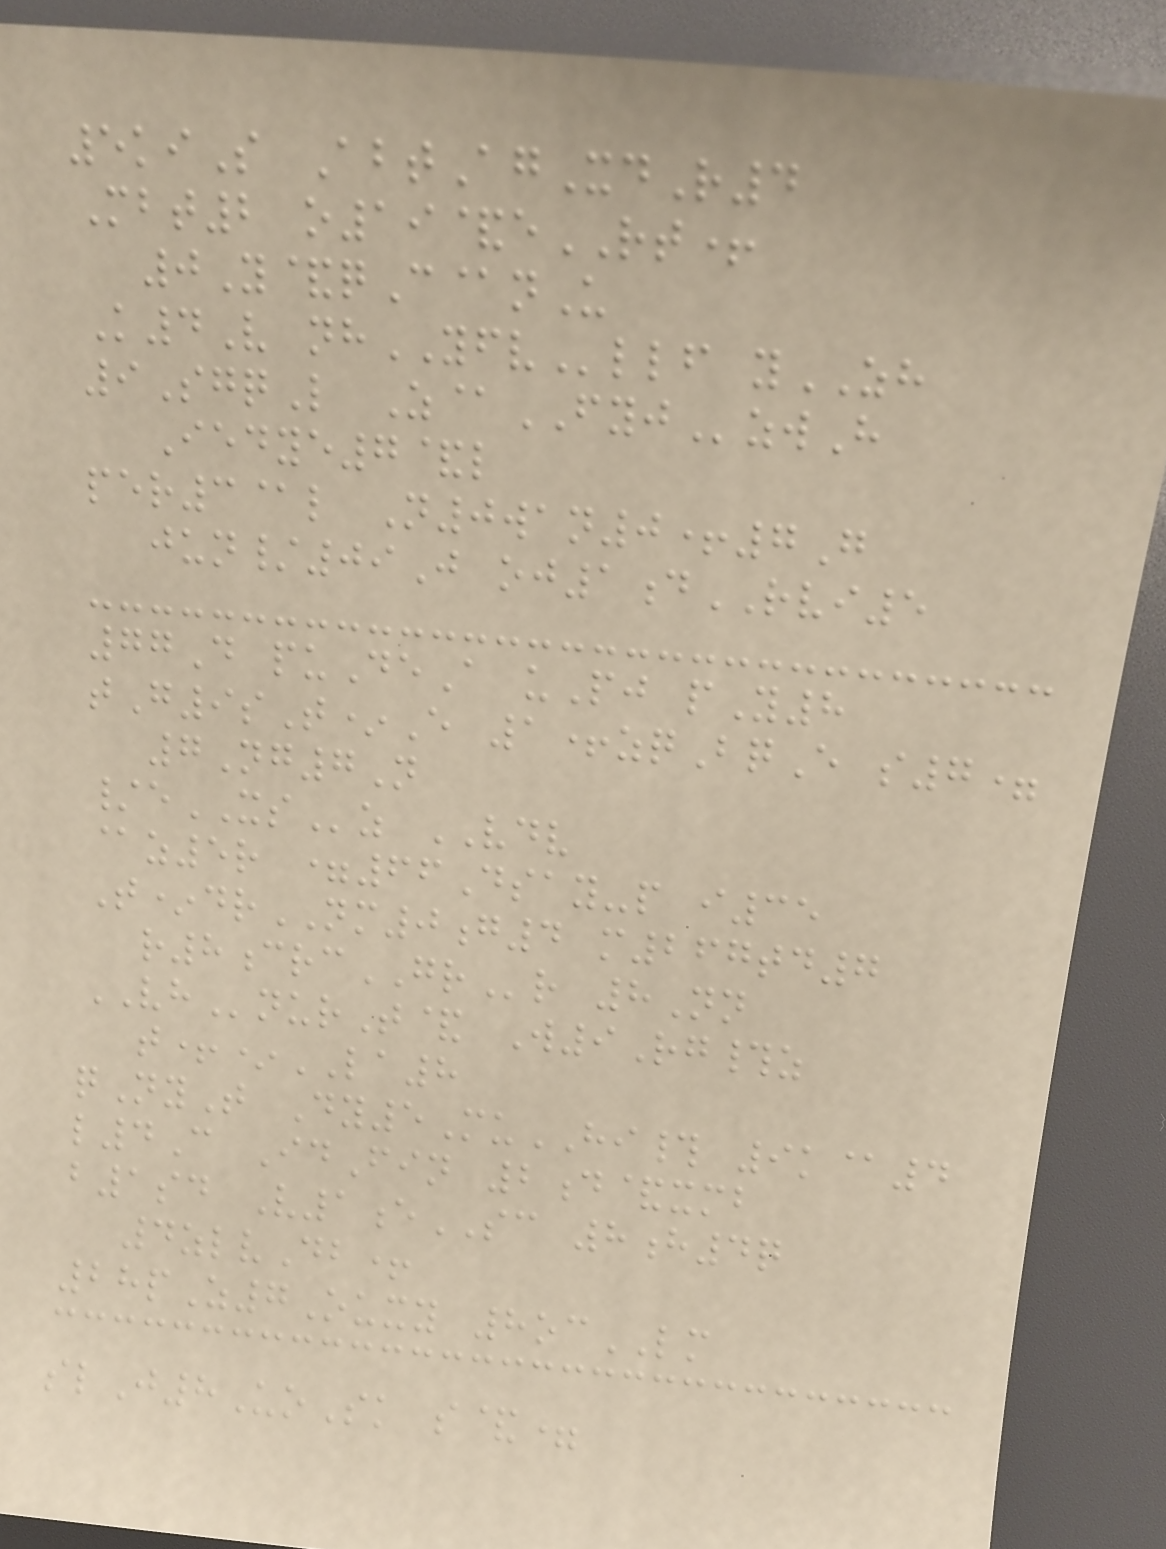5kiS AbtAgXdR4
Mbt2 o19&eRT+
0Y&qC@nU
K4V nhYFVllf yZH
9SgqL Z@FYJzwH
Iedye7&l
per3@l N0wan0+7G
jun/09J oj1dRVI5
77D puDeA uPj pY8
tG9sT*E 1+zqBqE s7=
7Ng7N
/eXSz VDV
@z5r =66Dsay-p i35
T*drNM0g4 m267td7
r8crcGRr 8Nn
VHnurT& W9Rg#z
t+*LA8
qNyT Dy5MuHI# 9k@4
l4C IdFin 2d&xmb
b1sd V1eSC 8h4q
4zlvDb+
28pZ7Ouxy 8ocLM
slJ8UoSk s&=
